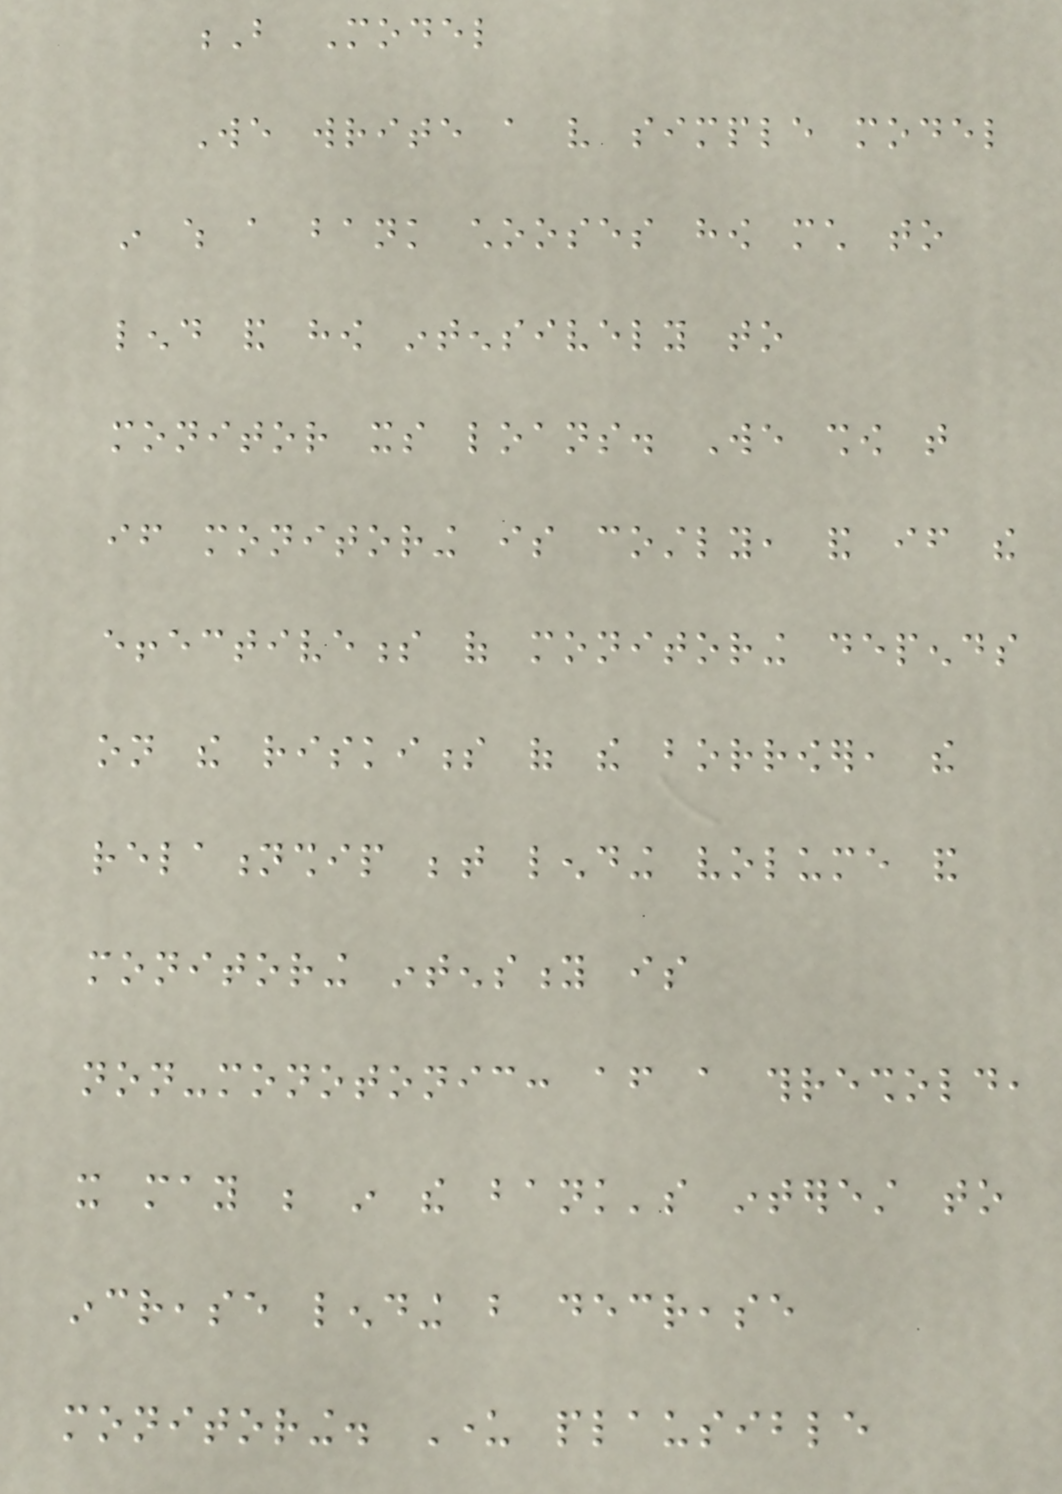B Model
We write a very simple model
in which a bank chooses how much to
lend and how intensively to
monitor its loans. We show that
if monitoring is costly, and if the
effectiveness of monitoring depends
on the riskiness of the borrower, the
relationship between lending volume and
monitoring intensity is
non-monotonic: after a threshold,
it may be in the bank's interest to
increase lending but decrease
monitoring. Under plausible
